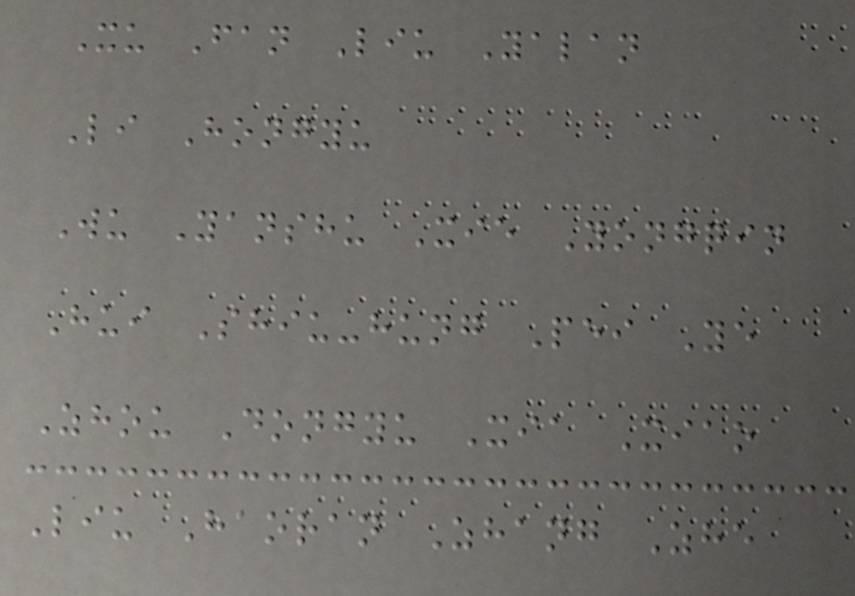Xu Fan Liu Yalan
Li Hongyu
Wu Yanshu Xie Yongqin
Hui Shiu-hung Pei Ye
Zhou Dongyu Xia Xiao
Liu Haoran Zhang Zhe
